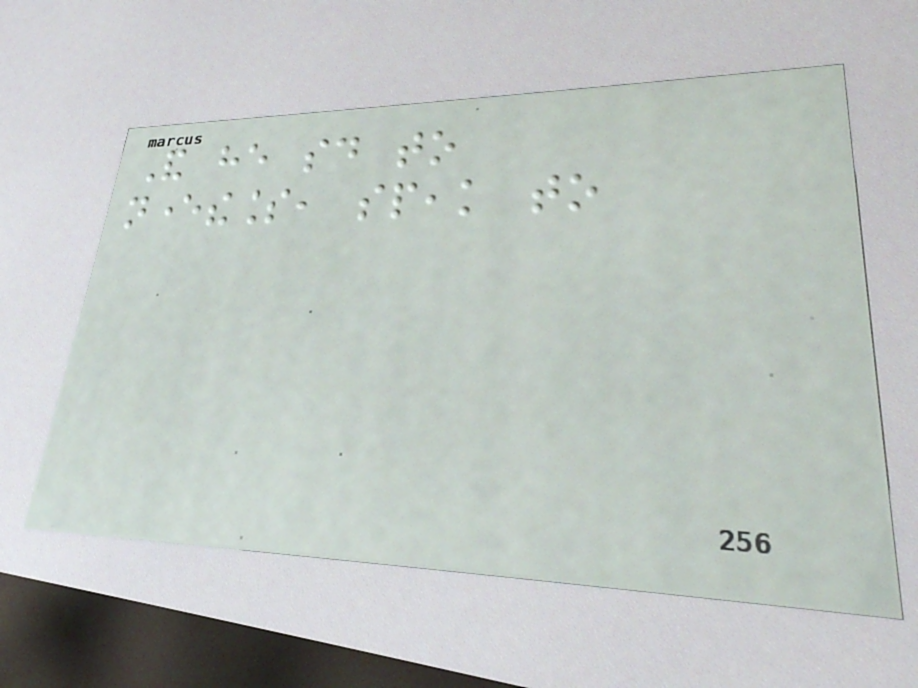And he said to
nevertheless, speak to
